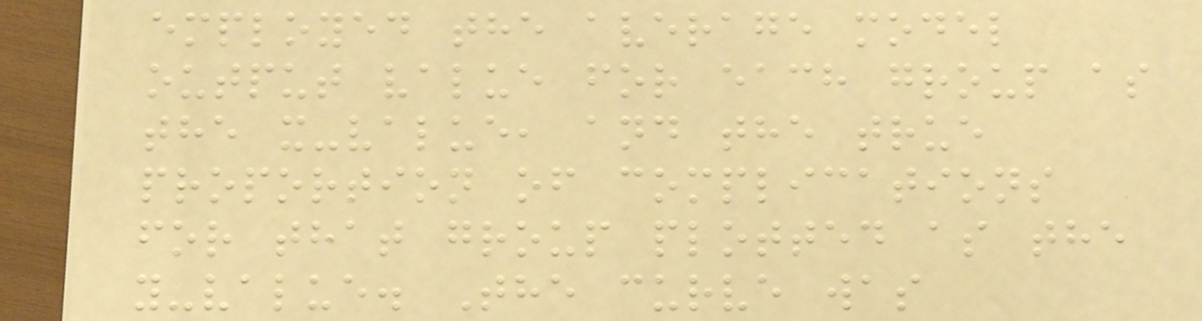employed the average model
output value for each group as
the x-value, and the true
proportion of complications
for that group plotted as the
y-value. The curve was
